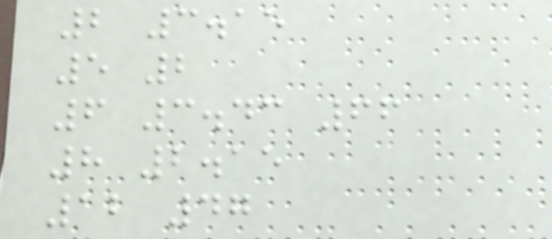2 3.15
5 2
6 3.43 66
8 2.15
12 47
